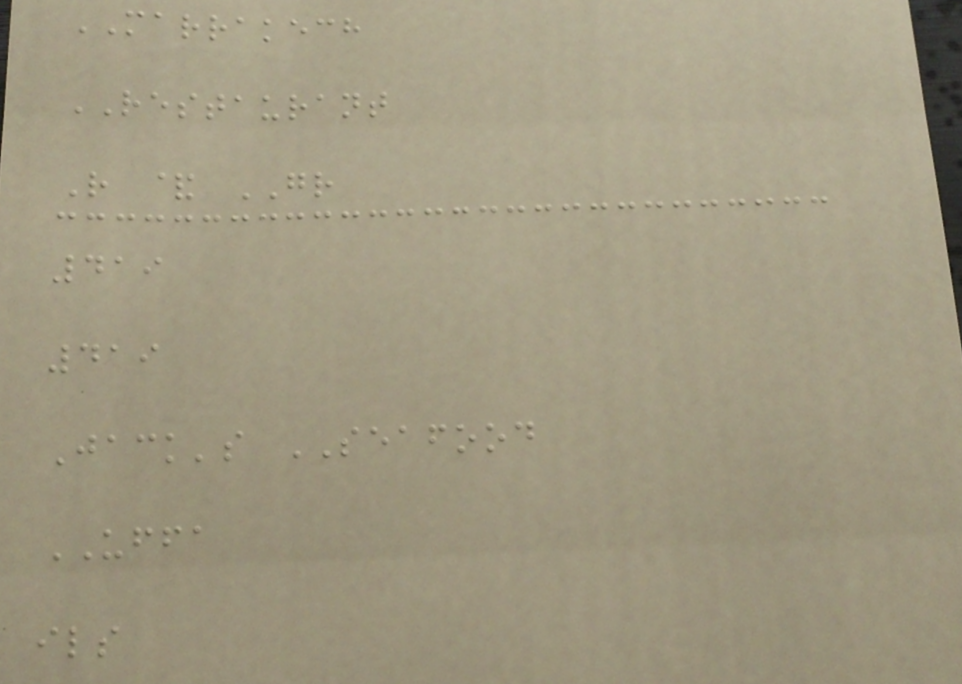MARRAKECH
RESTAURANT
R & GR
419
419
Jack's SEAFOOD
UFFA
ils
